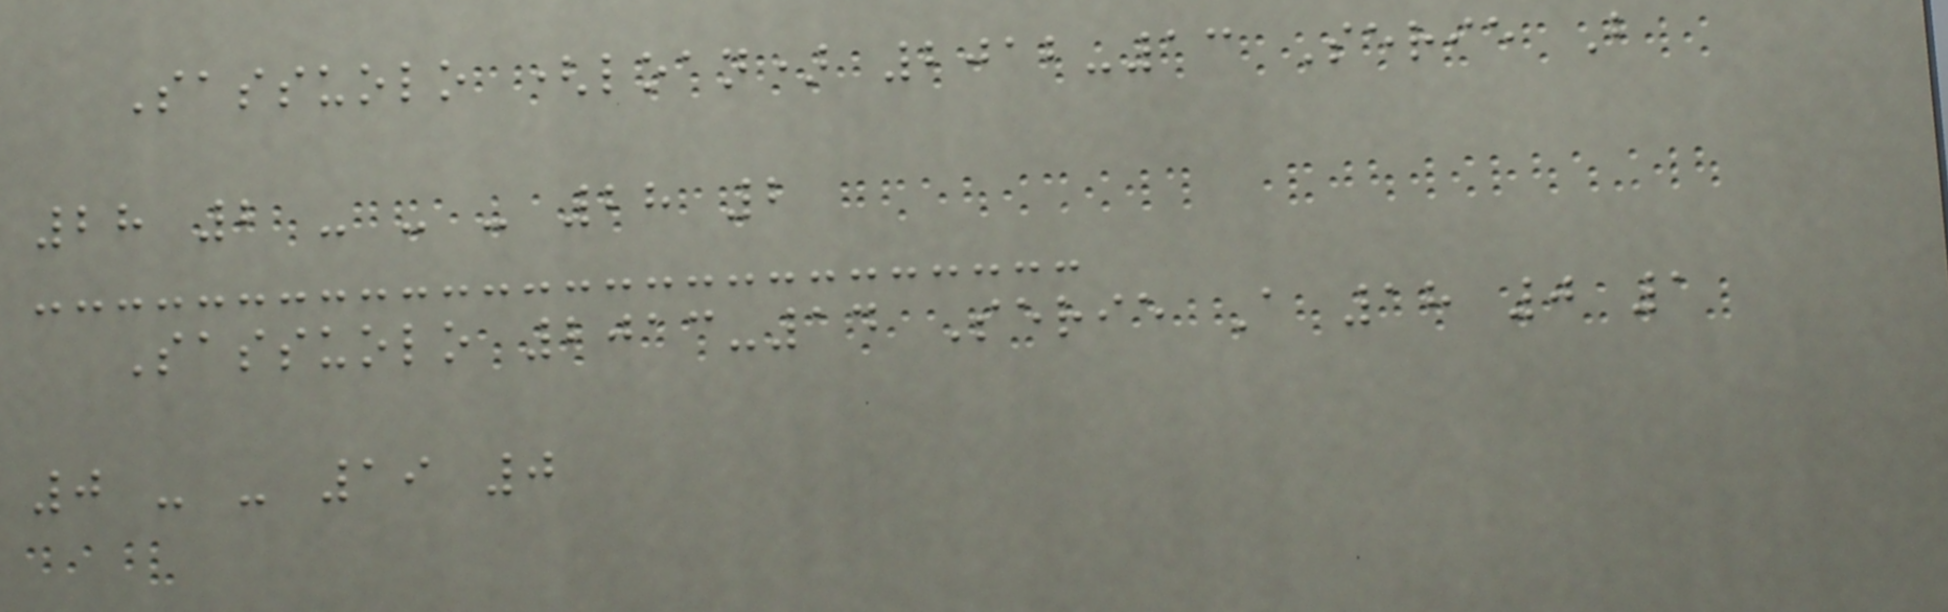Sassuolo (loan) 2012-13 Serie B
28 2 - - - 28 2
Sassuolo 2013-14 Serie A 18 0 1
0 - - 19 0
